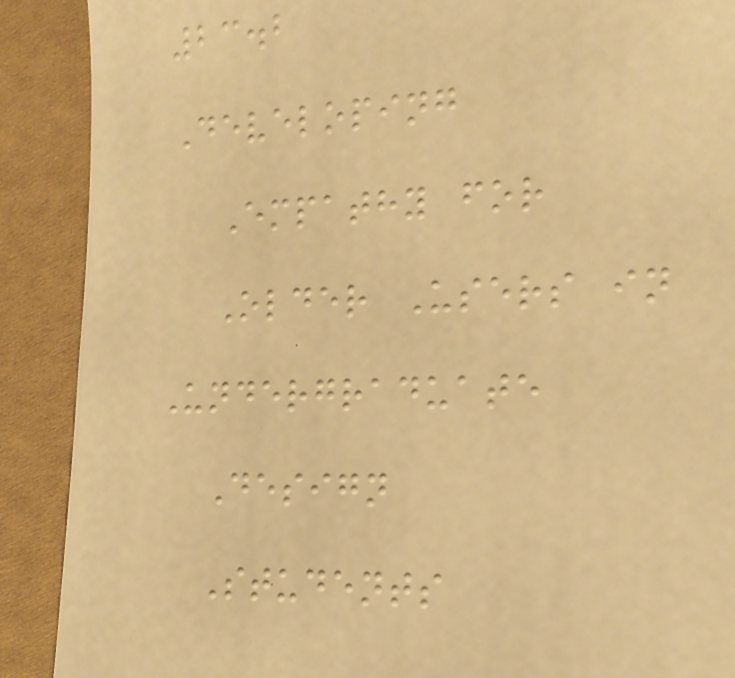23.2
Developing
Empathy for
Older Users in
Undergraduate
Design
Students
